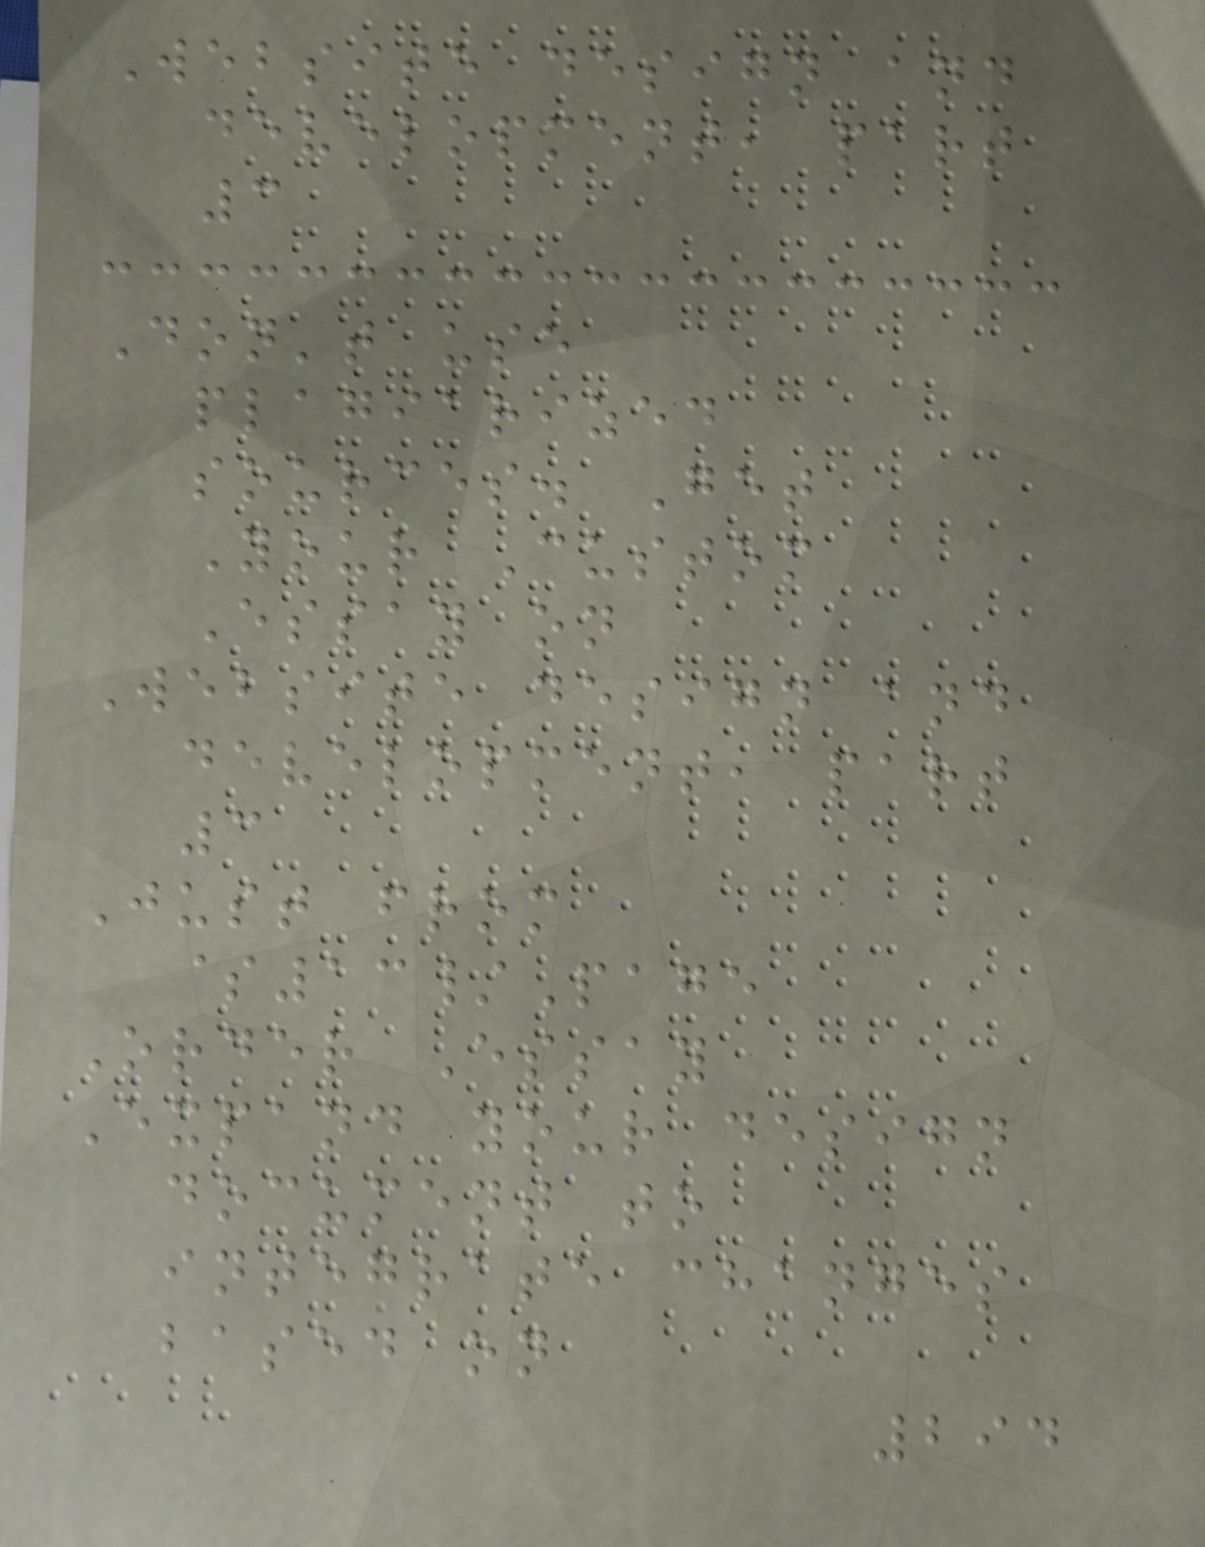Website design and
development, part
3
Don't use
plagiarized
sources. Get
Your Custom
Essay on
Website design and
development, part
3
Just from
$13/Page
Order Essay
Expand your design
document to
integrate changes
based on
294
